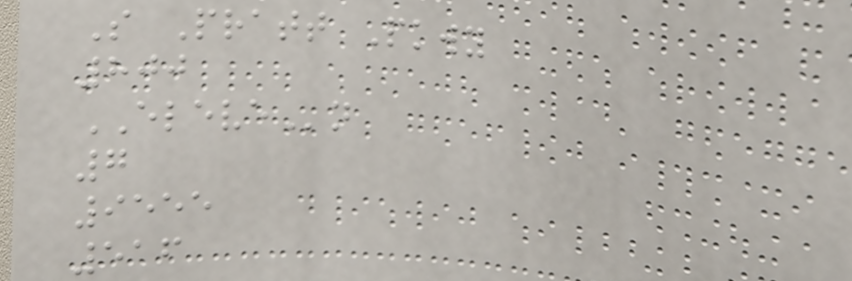S Pratt Pkwy
800
ELEVEn
7
9555
516
